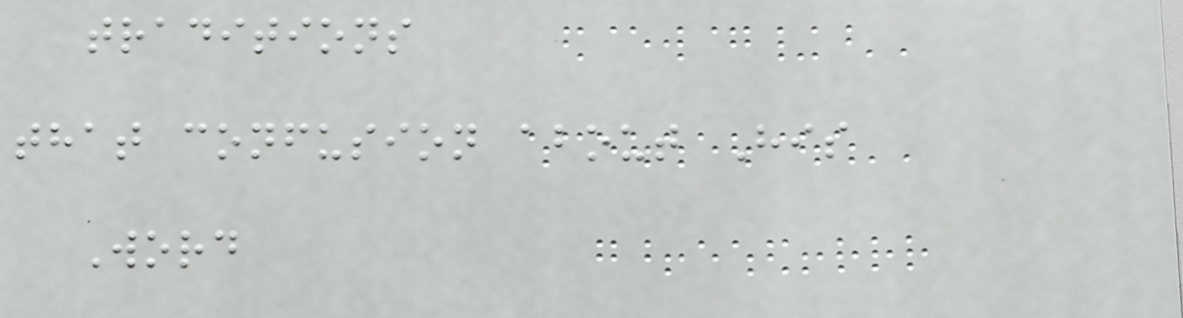traditions
that confusion about His
Word
